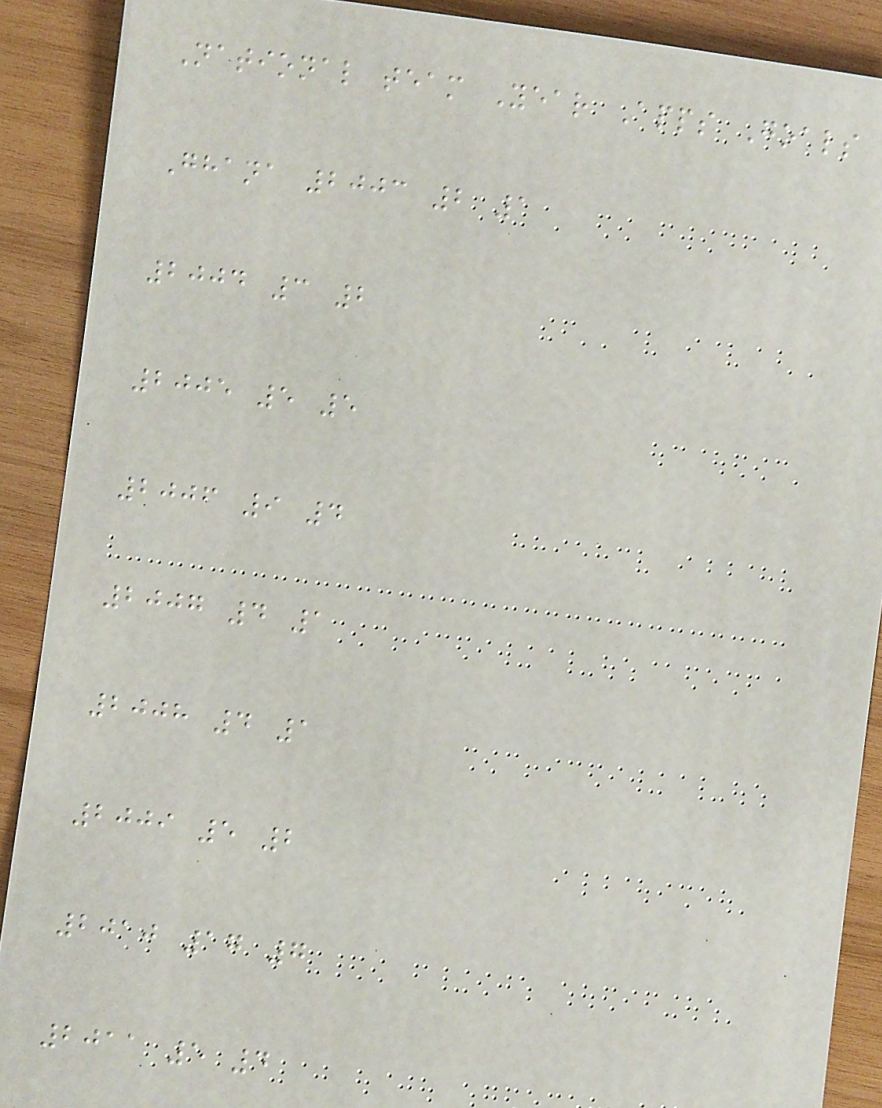National team Year Apps Goals
Ghana 2003 2 1
2004 3 2
2005 5 5
2006 9 4
2007 4 1
2008 4 1
2009 5 2
2010 17 7
2011 5 4
